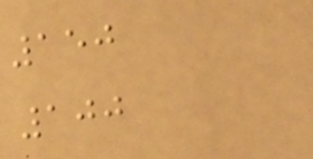150
100
